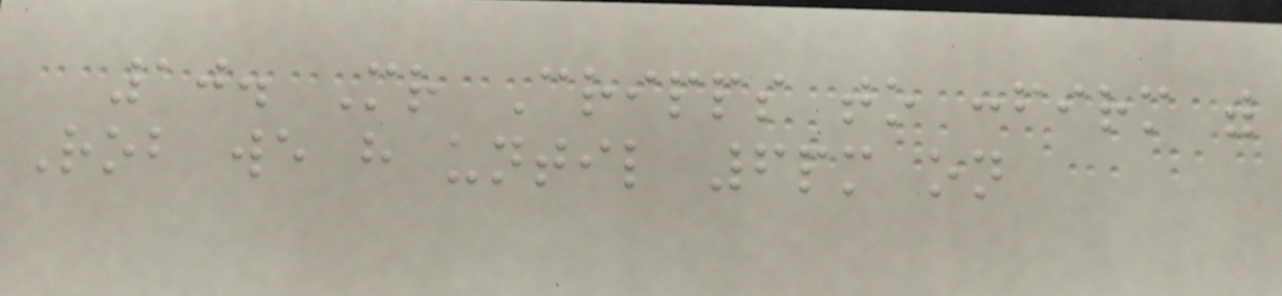10. Mr Cripps to confirm with
Rob we have until 6pm on
